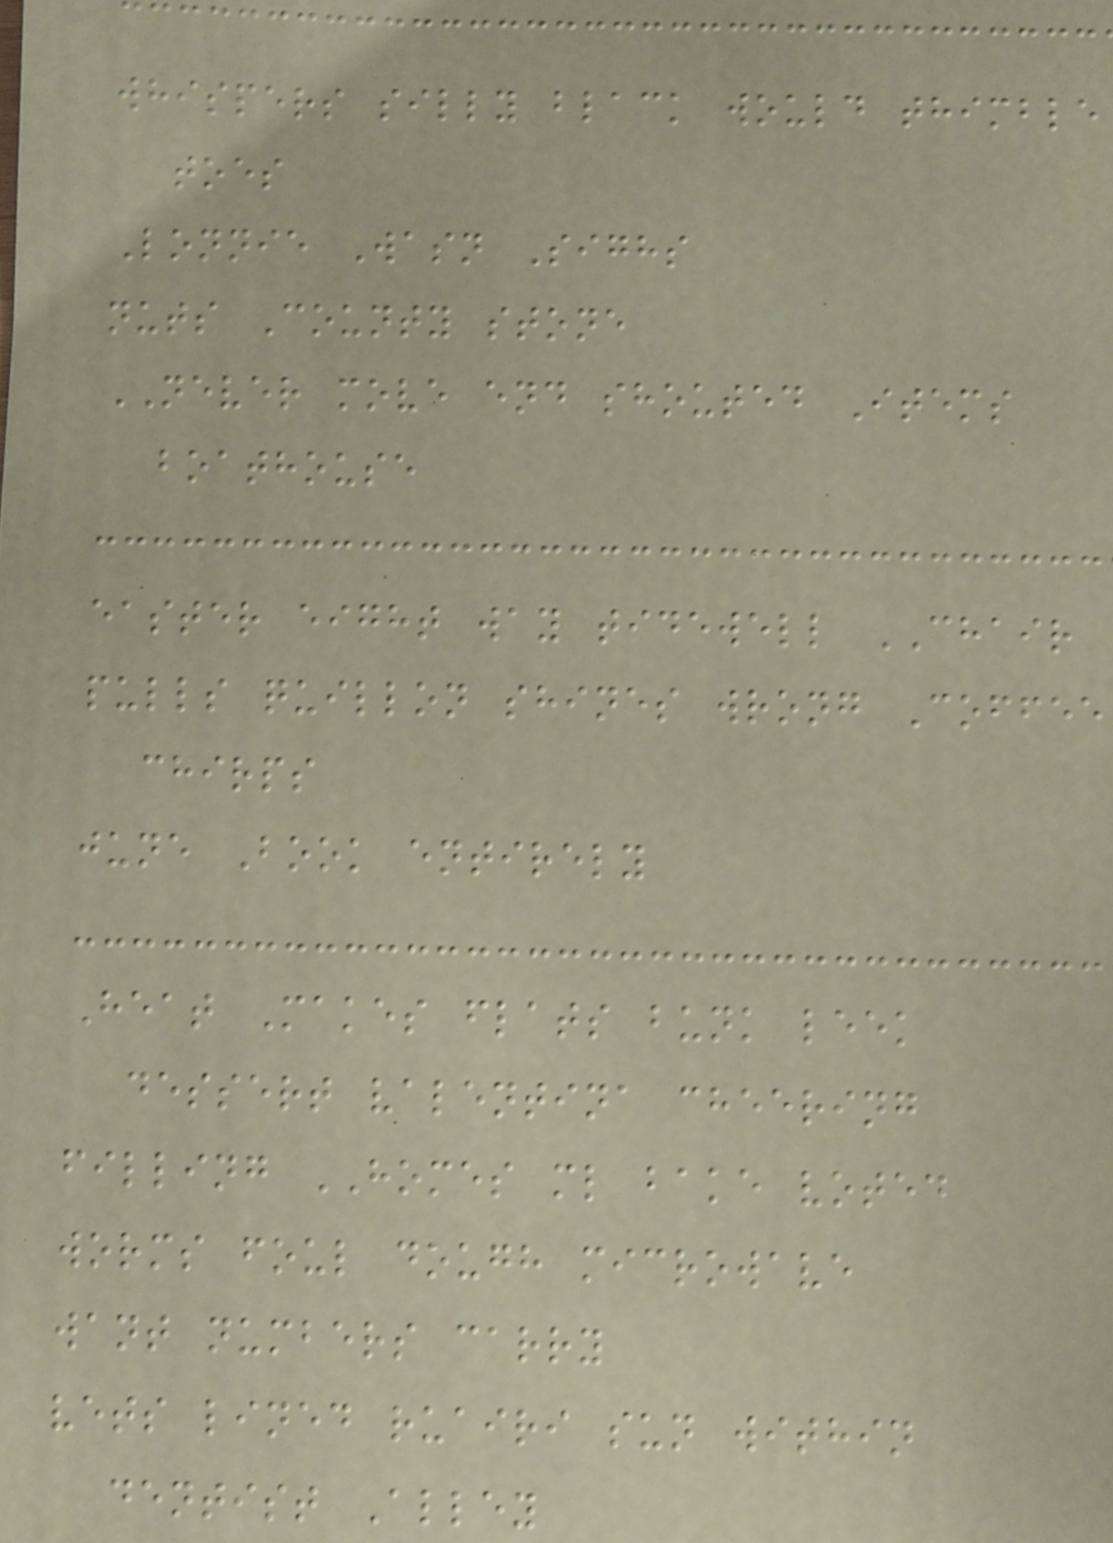whispers silly black would thimble
toes
Lonnie Wasn Sighs
nuts County stone
NEVER move end shouted Items
boathouse
easter eight way tidewell CHAIR
pulls quillon shines wrong Coffee
chirps
june Book entirely
Heat Makes flats bunk leek
dessert valentina cheering
filling HOMES ml bake voted
worms foul dough microwave
want numbers carry
vets lined ruairi sun within
dentist Alley
